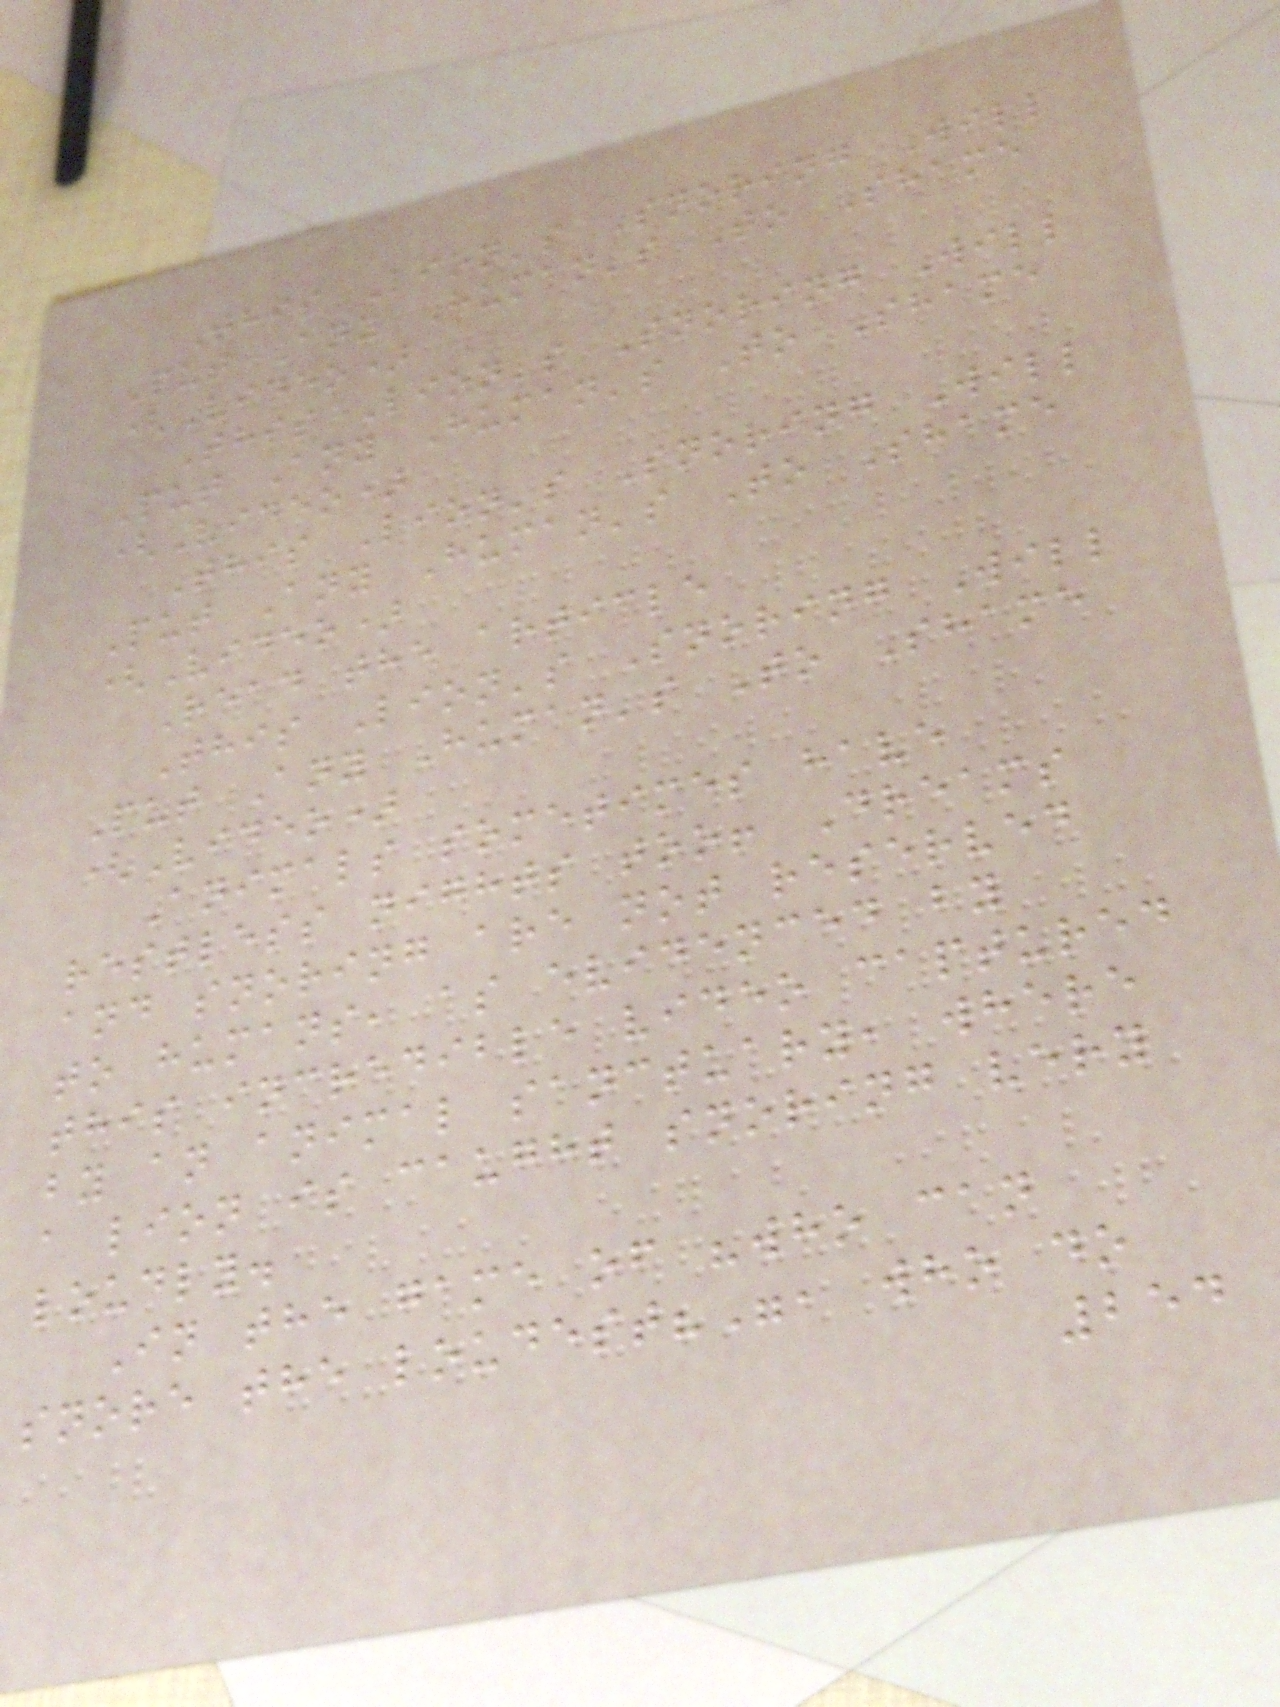This Lion's Snoring Will
Put Any Human's To Shame
(Video)
This Lion's Snoring Will
Put Any Human's To Shame
(Video)
This Lion's Snoring Will
Put Any Human's To Shame
(Video)
Read the article
This Lion's Snoring Will
Put Any Human's To Shame
(Video)
Animals sometimes have
restless nights too! Dreams
and snoring are not reserved
to humans, as evidenced by
this incredible video captured
by an animal sanctuary, where
a lion is caught snoring very
loudly.
In the game of "who can
snore the loudest?", who do
254
